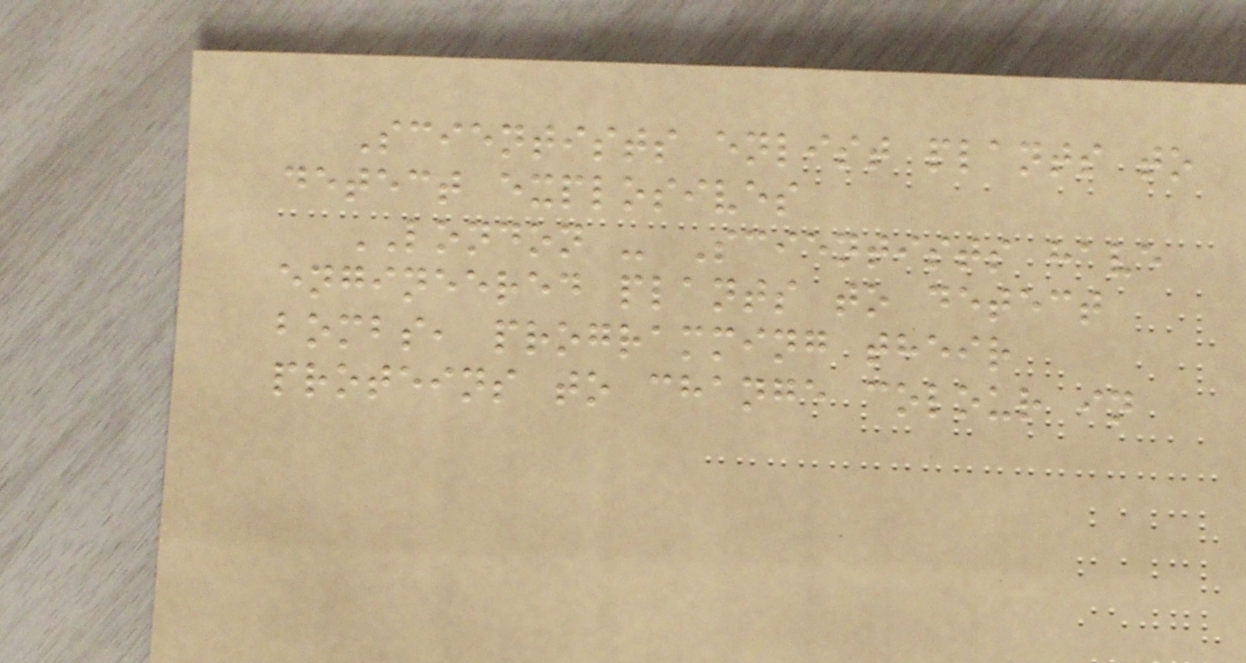Scientists enlist plants to
detect explosives
LONDON - Scientists have
engineered plants to detect
bombs, programming their
proteins to change colour in
